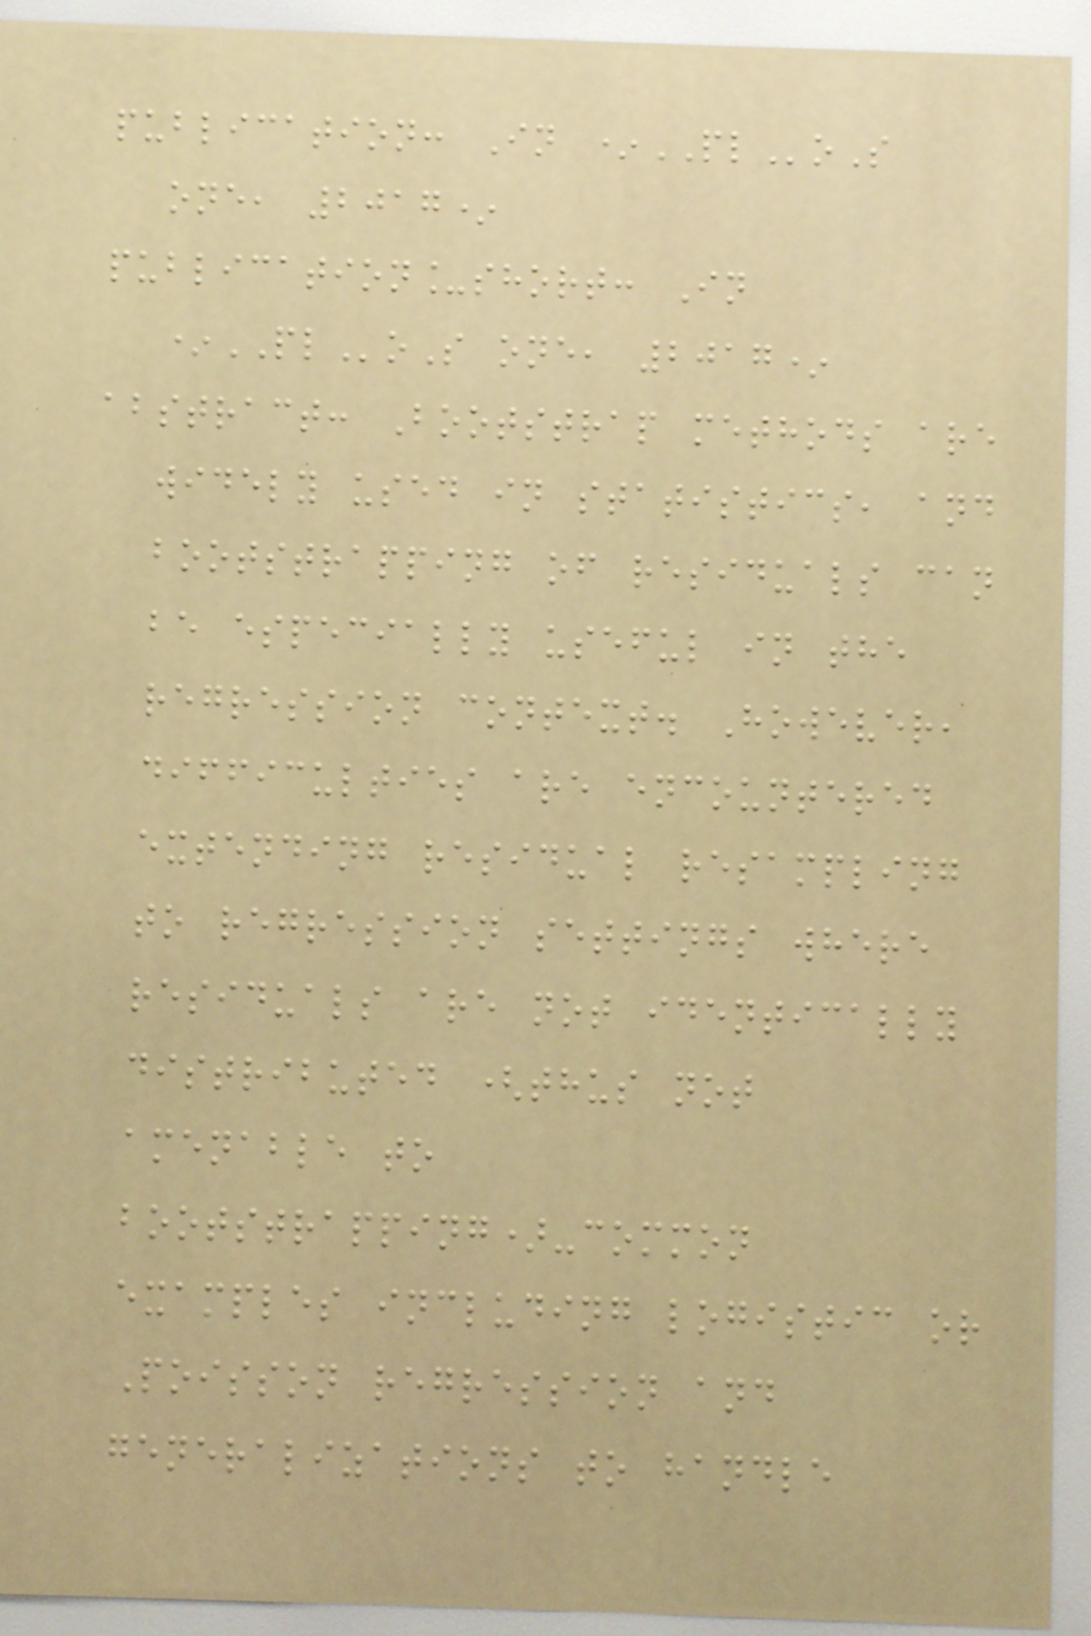publication: In *PLoS
one, 2017*
publication_short: In
*PLoS one, 2017*
abstract: Bootstrap methods are
widely used in statistics, and
bootstrapping of residuals can
be especially useful in the
regression context. However,
difficulties are encountered
extending residual resampling
to regression settings where
residuals are not identically
distributed (thus not
amenable to
bootstrapping)-common
examples including logistic or
Poisson regression and
generalizations to handle
